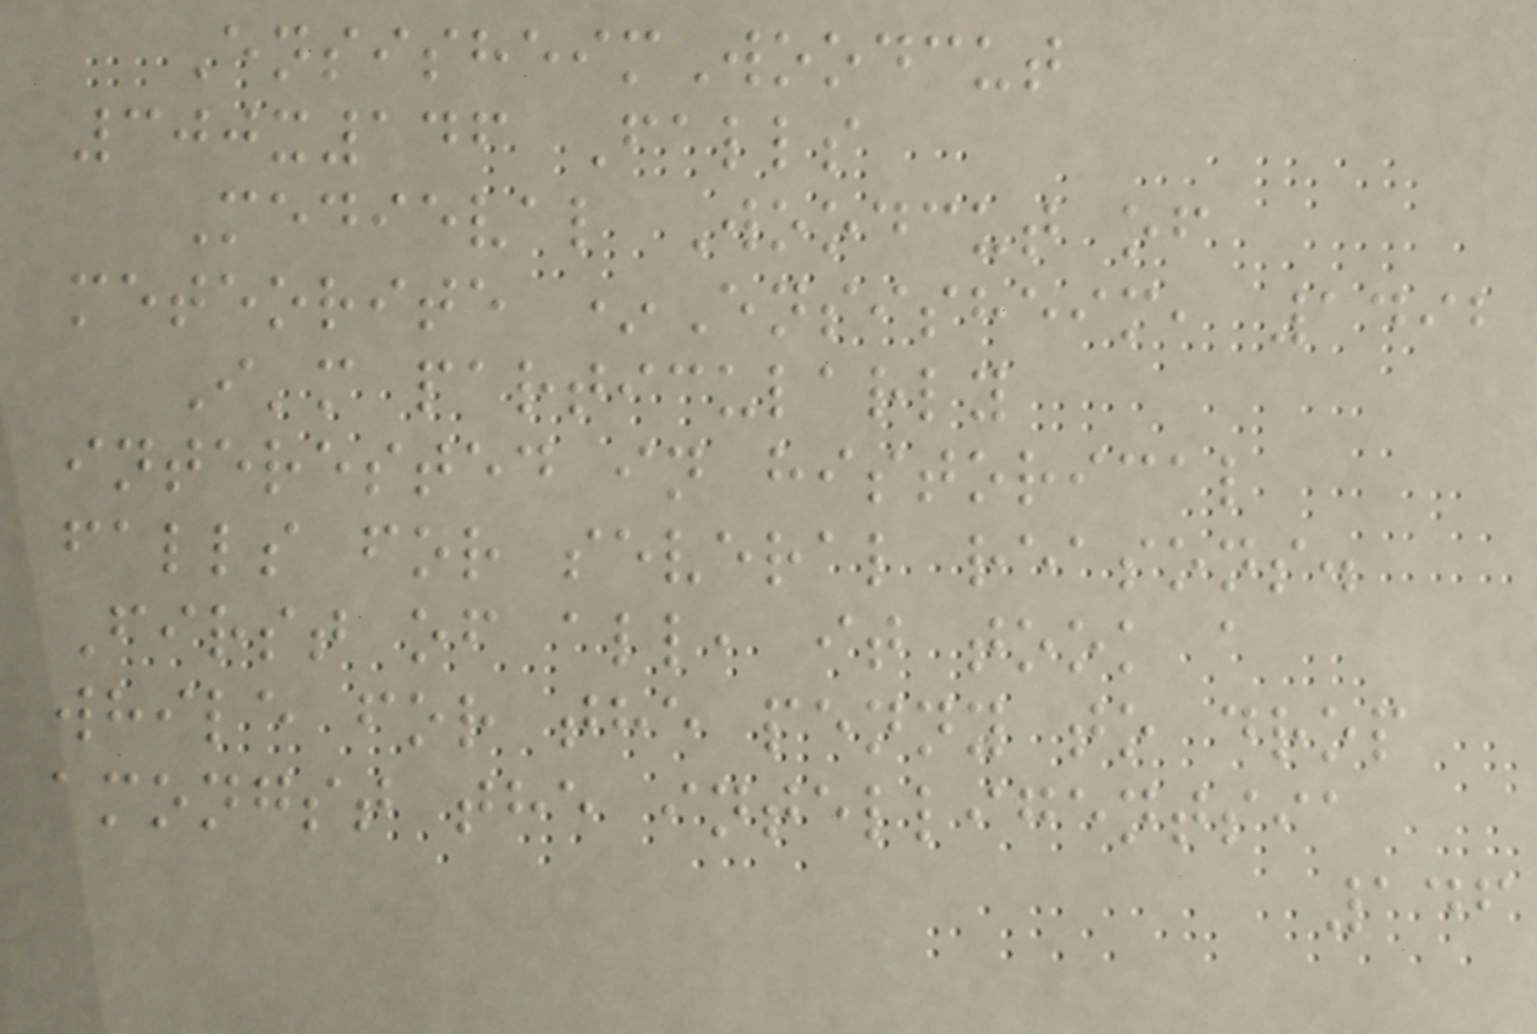EnsisheimWoodcut
300x146 Falls
Medieval Woodcut of
meteorite *Ensisheim, 1492
I'm particularly
interested in historical
falls for several reasons.
First of all, it took a
while for the penny to drop
amongst the intelligentsia
146
